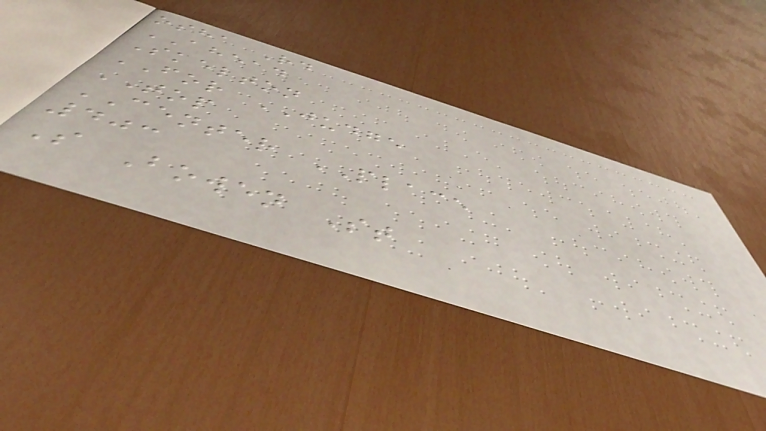osha Rd
AHEAD
Skelton
FOR JUDGE
TOP
CENTER PLACE
403
S Bowen St
